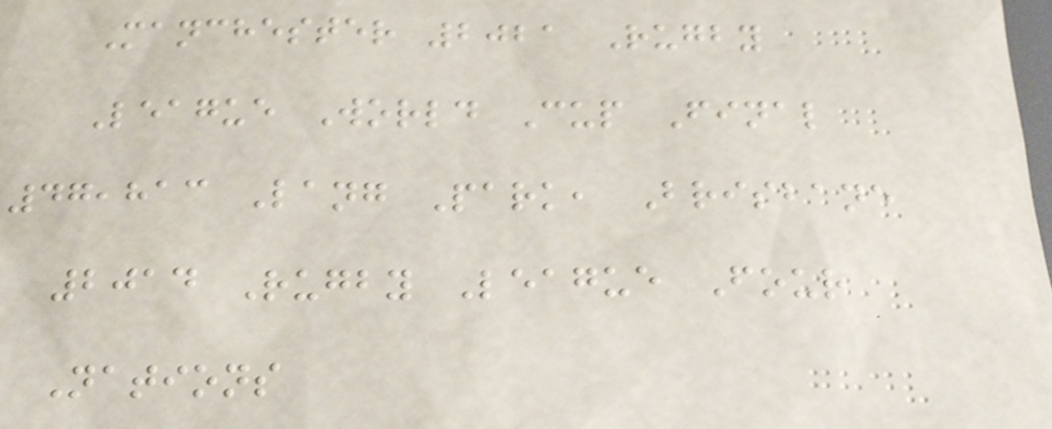Manchester 2021 Rugby
League World Cup Final
47,813 Lang Park, Brisbane
2014 Rugby League Four
Nations
